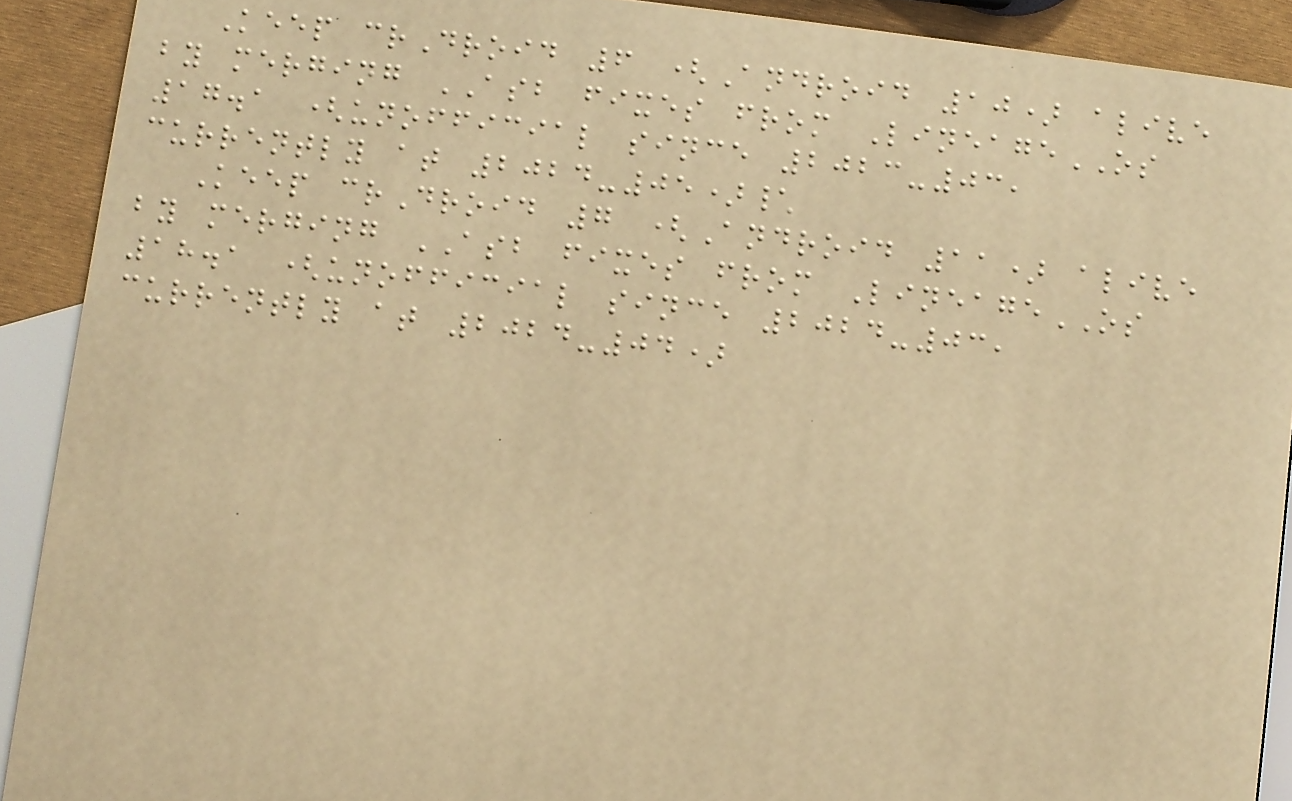Keep crDroid 6 (Android 10) alive
by merging ASB fixes from LineageOS
17.1 (unofficial since 2023-03,
currently at 2024-05)\
Keep crDroid 7 (Android 11) alive
by merging ASB fixes from LineageOS
18.1 (unofficial since 2024-03,
currently at 2024-04)
